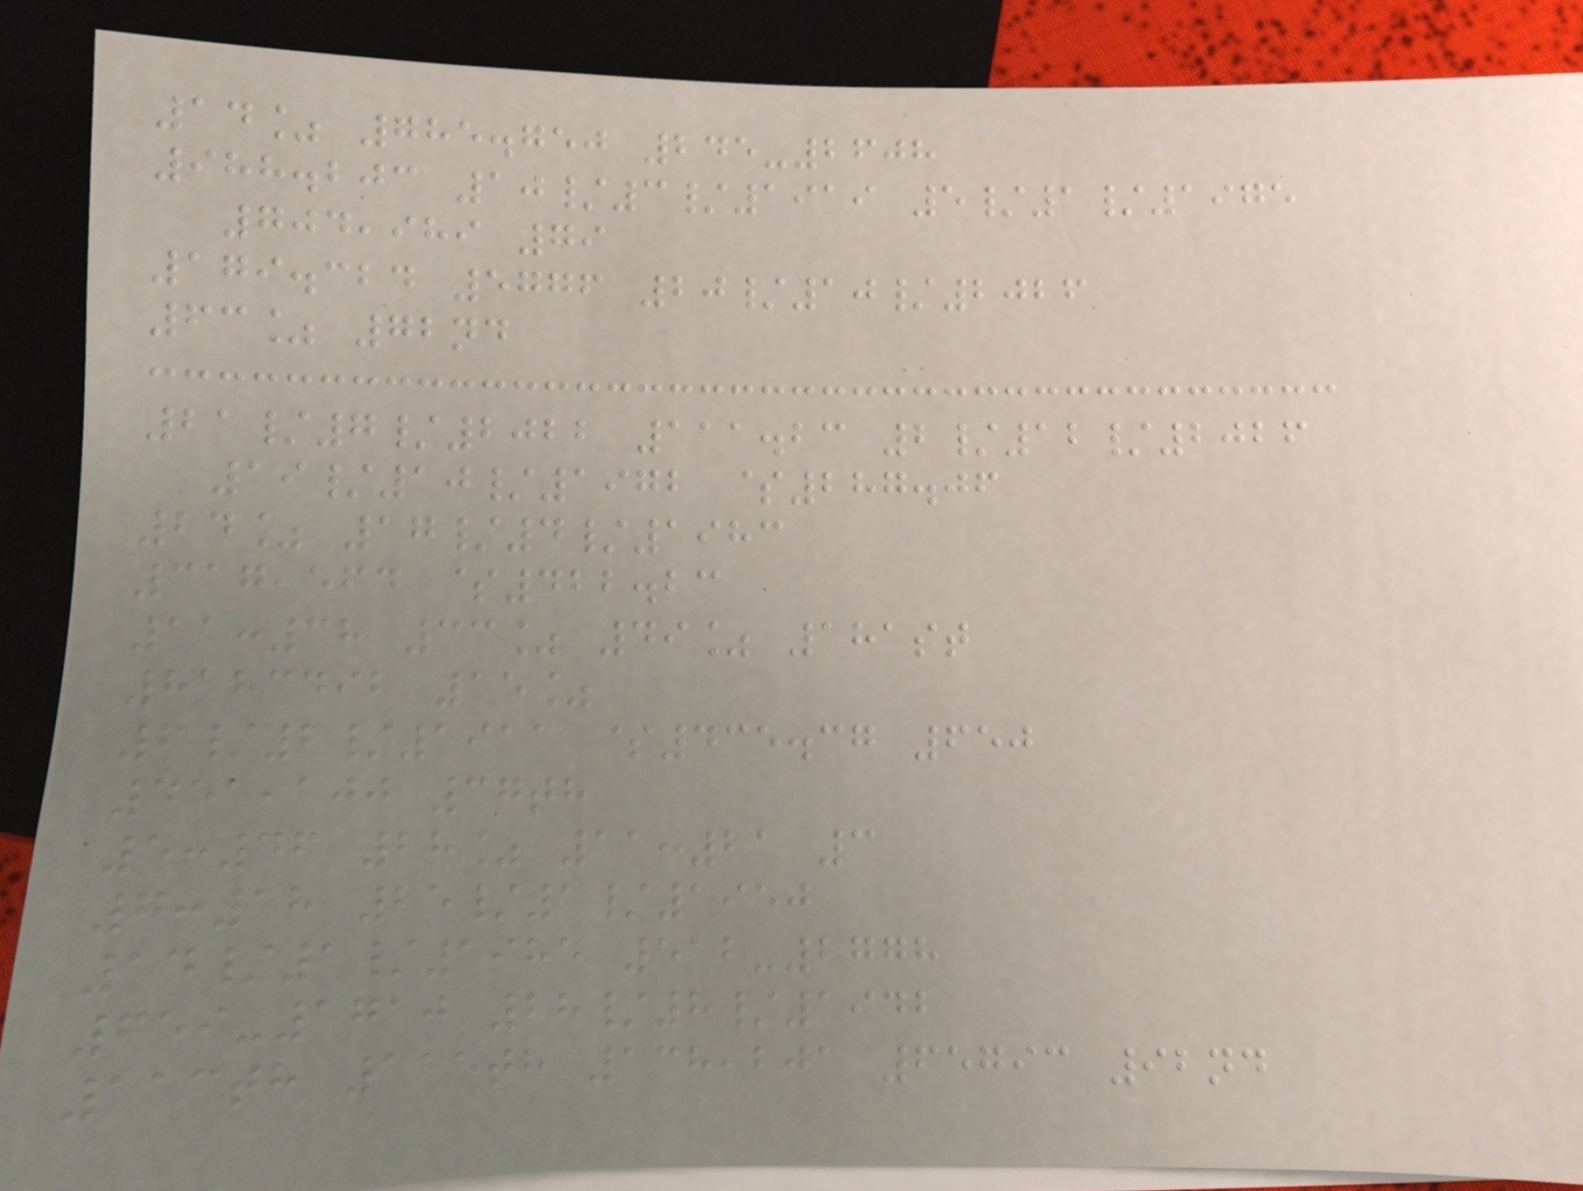14% 785.750 245-2608
988.203 10/3/1919 5/1/1975
704,989 79
179.324 5776 20/10/2026
63% 72nd
21/7/2022 111.23 2/12/2026
19/10/1972 $287.06
24% 17/4/1983
317,564 $422.23
11:38 33% 49% 181st
8183492 15%
6/2/1911 $435.37 650
451,100 37th
5:46 28% 11:21 3
7:18 25/1/1950
14/1/1985 512-2778
659-1710 28/8/1942
113th 115th 138,201 65793 92nd
